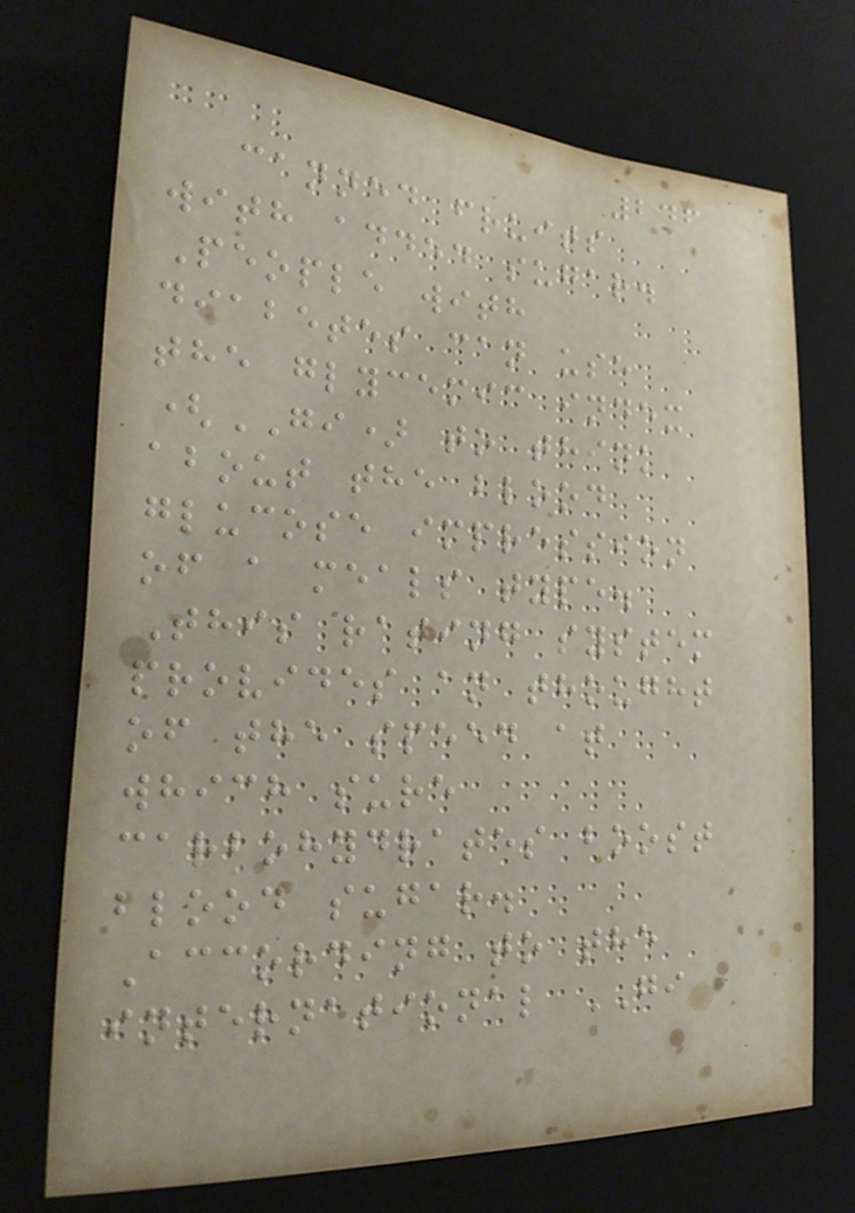246
canned fruits
with added sugar.
People with
diabetes can use
the glycemic index
(GI) to think
about the blood
glucose impression
of a meals type.
This rating system
provides an thought
of the speed at
which sure
carbohydrates boost
blood sugar.
According to the
international GI
